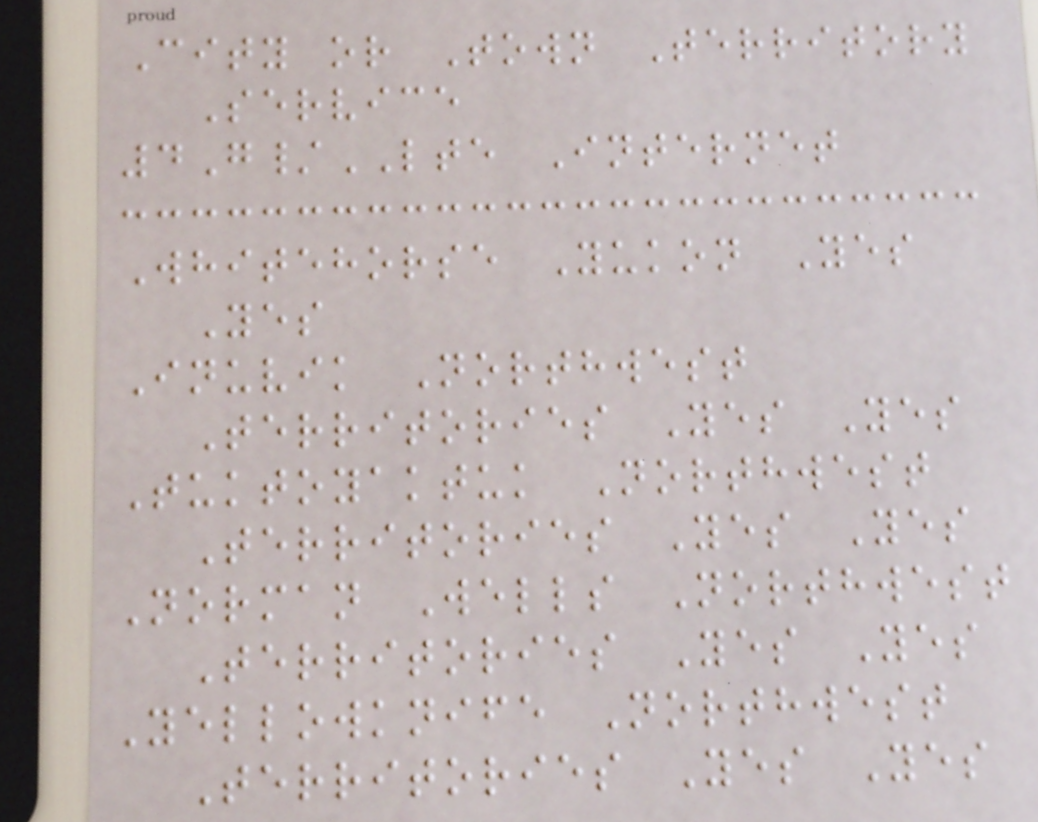City or Town Territory
Service
4G/LTE Internet
Whitehorse Yukon Yes
Yes
Inuvik Northwest
Territories Yes Yes
Tuktoyaktuk Northwest
Territories Yes Yes
Norman Wells Northwest
Territories Yes Yes
Yellowknife Northwest
Territories Yes Yes
